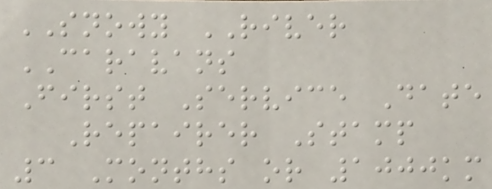SNOWY RIVER
CARAVANS
First Service Date
Repairer Stamp
3 Months or 1000km
